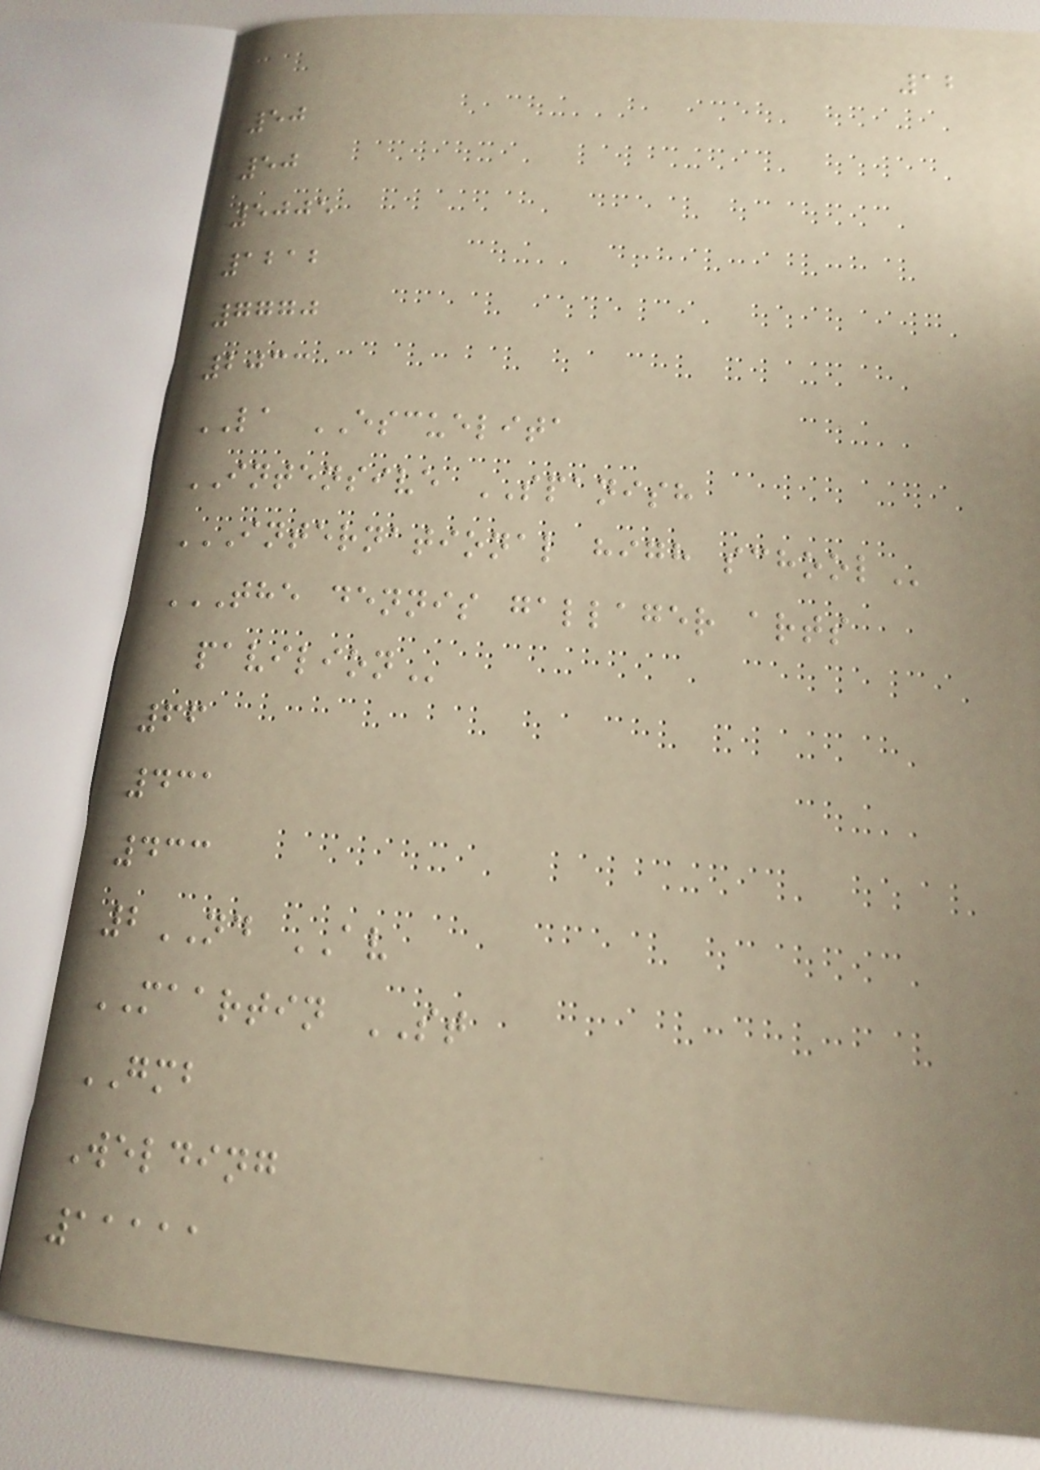12
50
50
5005
1212
7770
2033
LA ESCUELITA
INTENSIVE SPANISH
INTERNATIONAL HIGH SCHOOL
THE DENNIS GALLAGER ARTS
PAVILION
66
431
433
2ND AV
MAARTIN ST
GMB
Welding
11111
